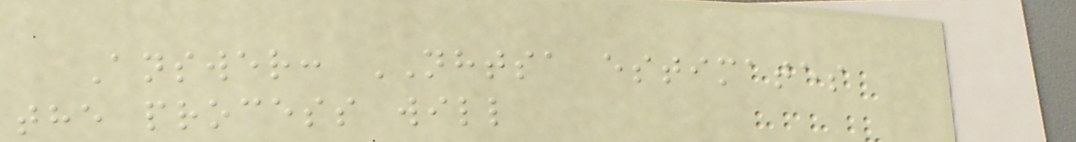Answer: NHTSA estimates
the process will
